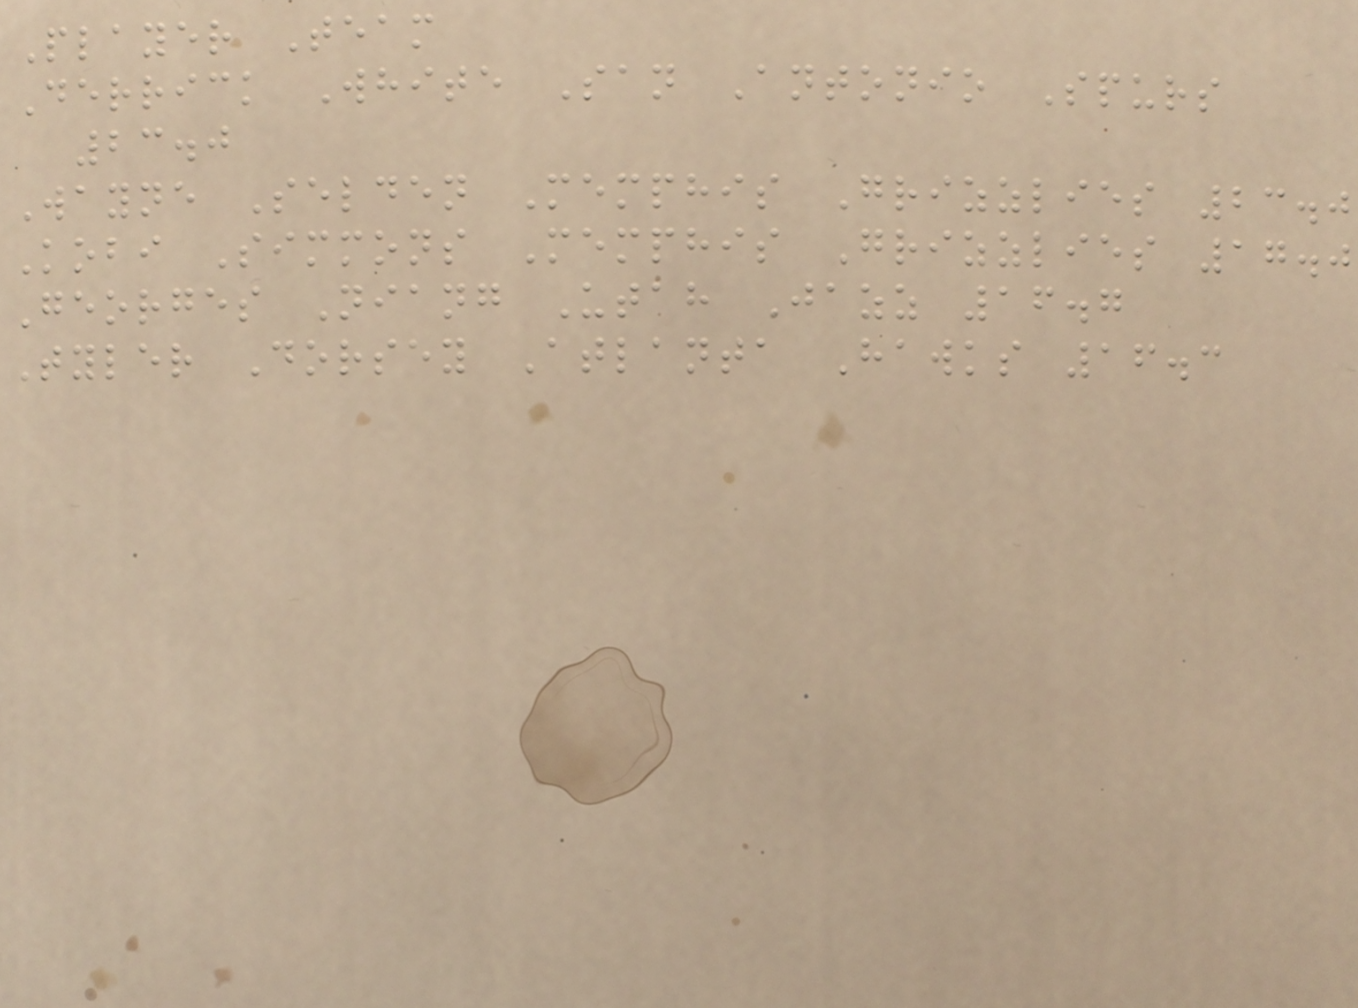Player Team
Derrick White San Antonio Spurs
23.0
Wayne Selden Memphis Grizzlies 23.0
Kobi Simmons Memphis Grizzlies 17.0
Georges Niang Utah Jazz 16.7
Tyler Dorsey Atlanta Hawks 16.3
